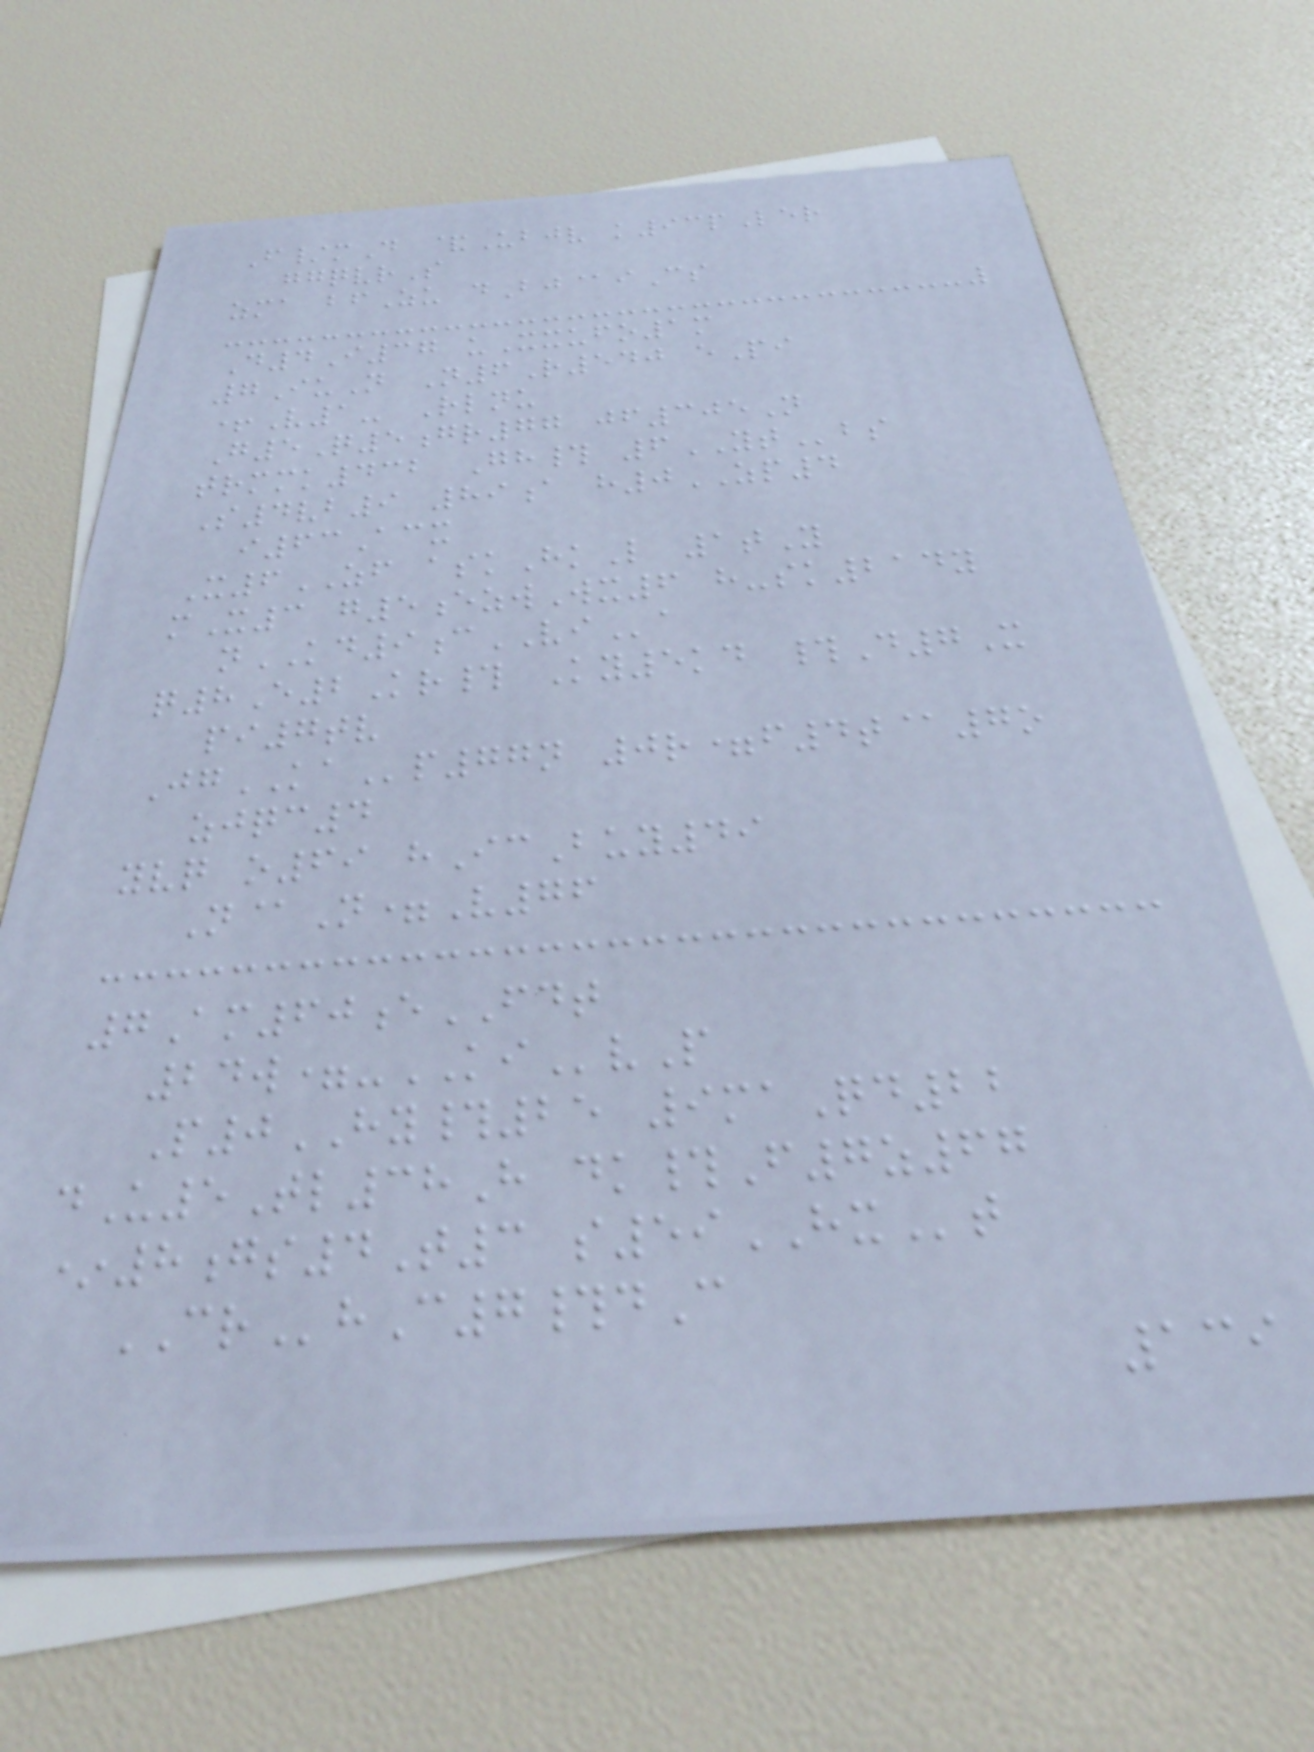F/mD &Ubjv k93pLer
ggqvrS
zma bfZu dBj@iCs
D4I37 uXxufo1m
7IuN N6R540 ePi
+V1- Rlnu
G5Q5gr77 jf305N
trmmk432 Gh# 6YTbs
S4vb9 89a h0ZP4
i63Acx
X6ZF askHkL 1tY
mX3 g5ezwWx6 h-sk214y
nKD9cVIa
q8E2Kr# Ky5kd #D7X
pi7tv
JgKAp77n 0r=f4t@7o
zjqc4
yvq o69 hIcBuy49
N@N=V76
7Am60eFDT
24w=-KIvP
P0HY#25 9maQd22
dU5Tl38H dk#F7z67
*8gs4T3 s59HXt
CRhC7#dC
139
